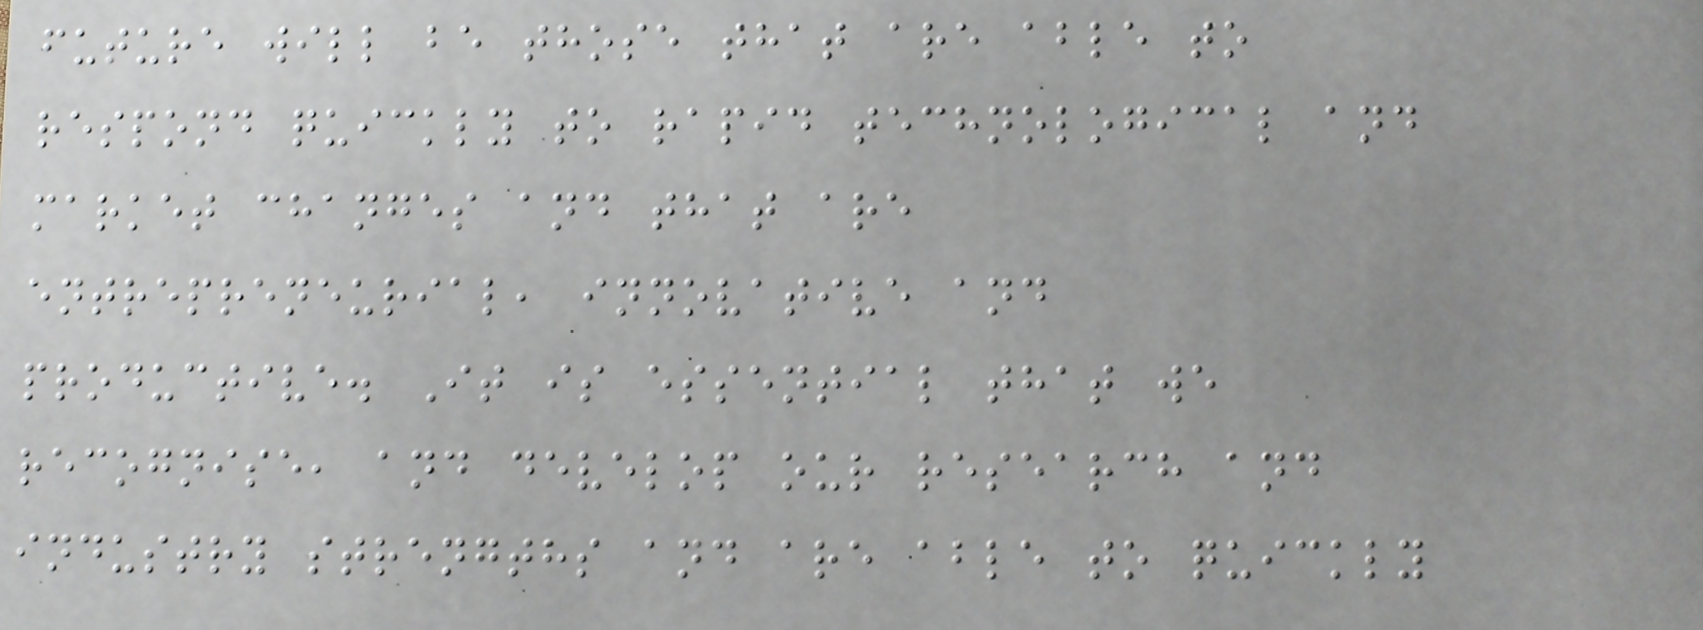future will be those that are able to
respond quickly to rapid technological and
market changes and that are
entrepreneurial, innovative and
productive. It is essential that we
recognise, and develop our research and
industry strengths and are able to quickly
